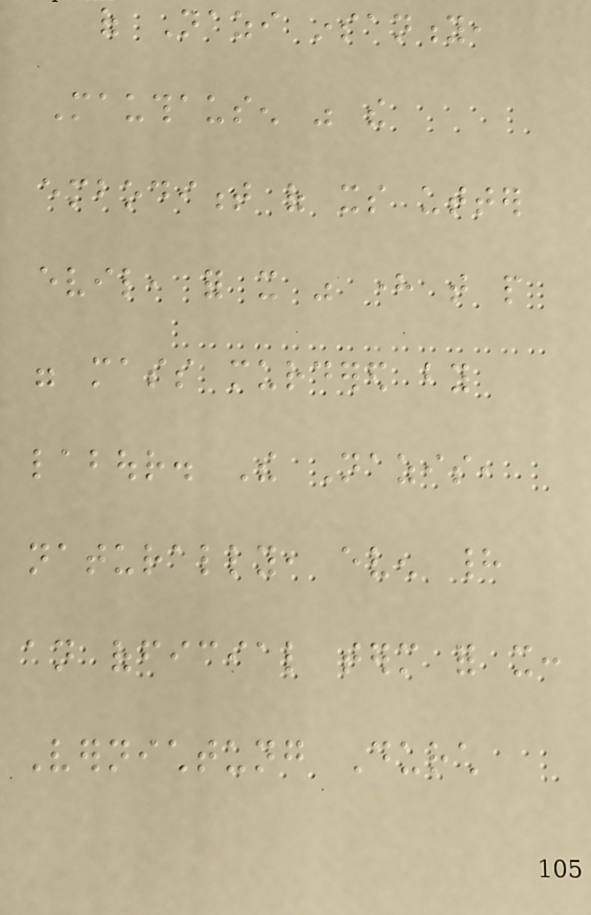of Nazi insanity,
Mauthausen was the
embodiment of its utter
evil, for it was here that people
were mass murdered by
labour. The Nazis,
naturally, even had
an official term for it:
Vernichtung Durch
